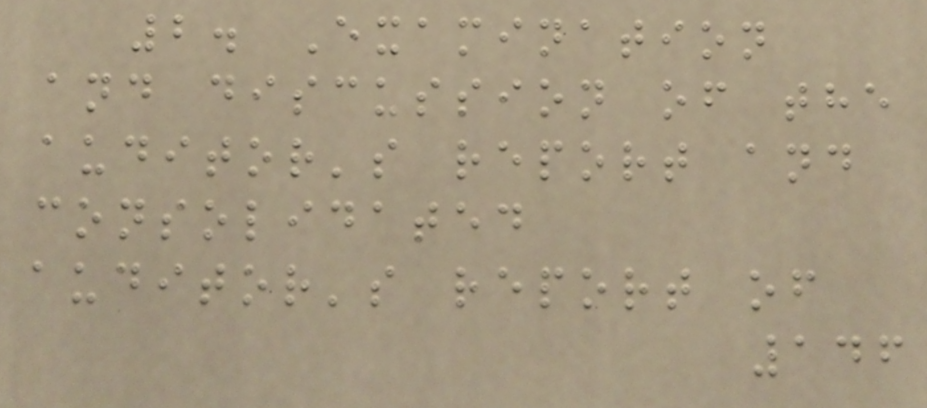2. Examination
and discussion of the
auditor's report and
consolidated
auditor's report of
146
